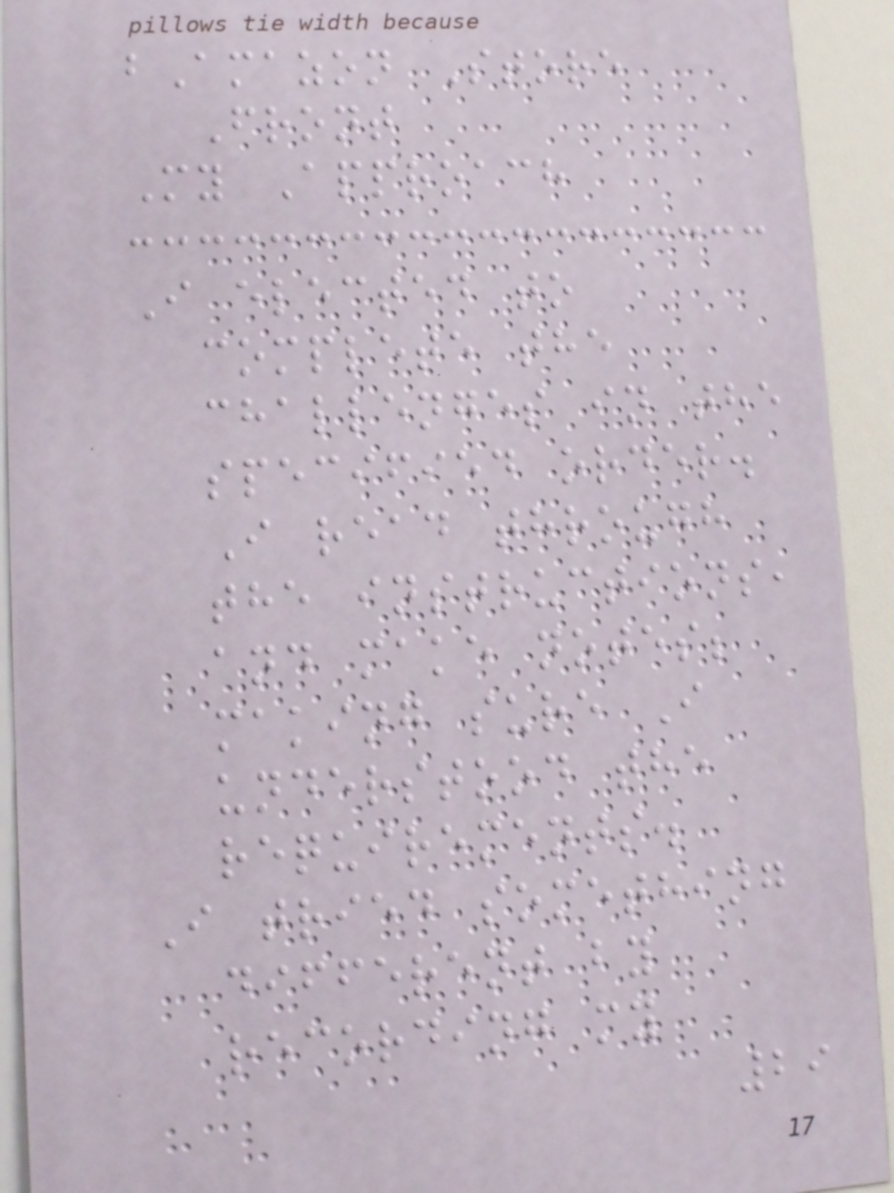bAmazon Store
Front
My Approach
I elected to
complete the
challenges in the
specified order.
I read through
the instructions,
and make notes;
making sure I
understood the
requirements.
I tried something
different by
recording my
29
